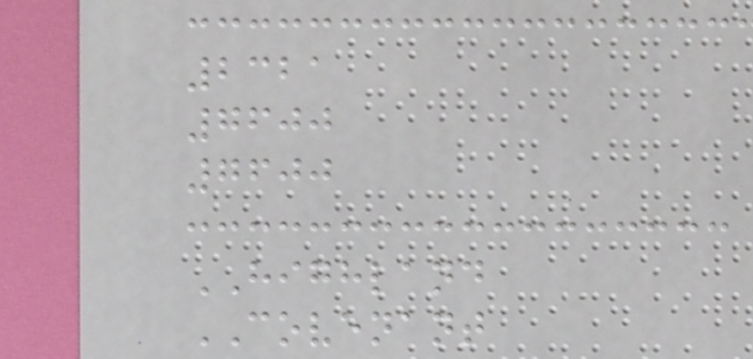2321
7600
7600
HIGHLAND
COVENANT
